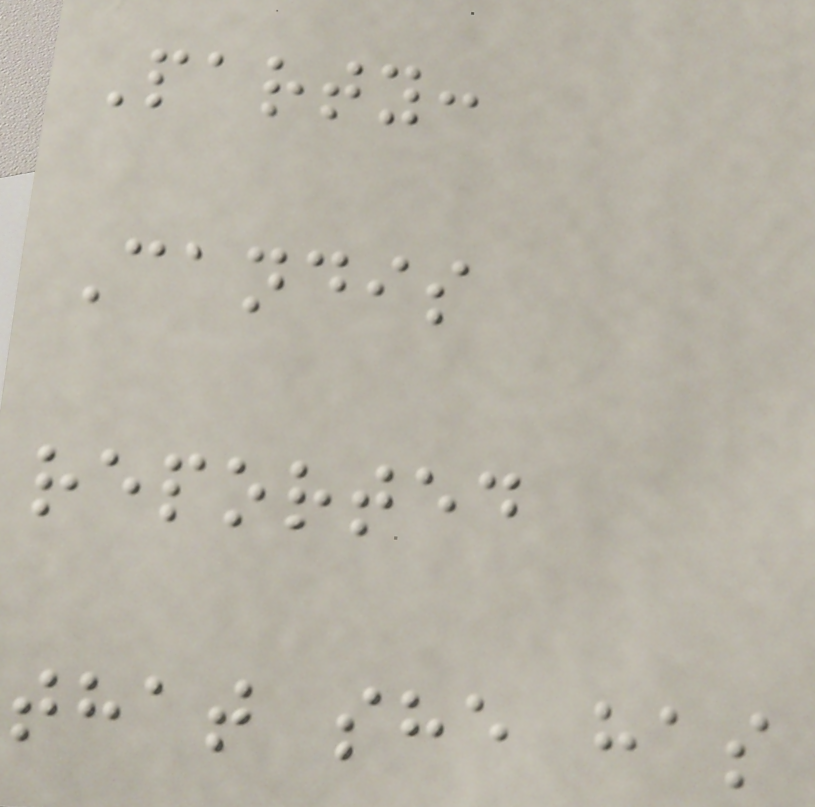Party:
Candis
reported
that she has
